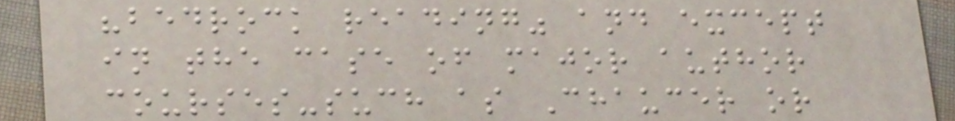"bedrock reading" and except
in the case of major author
courses-such as Chaucer or
